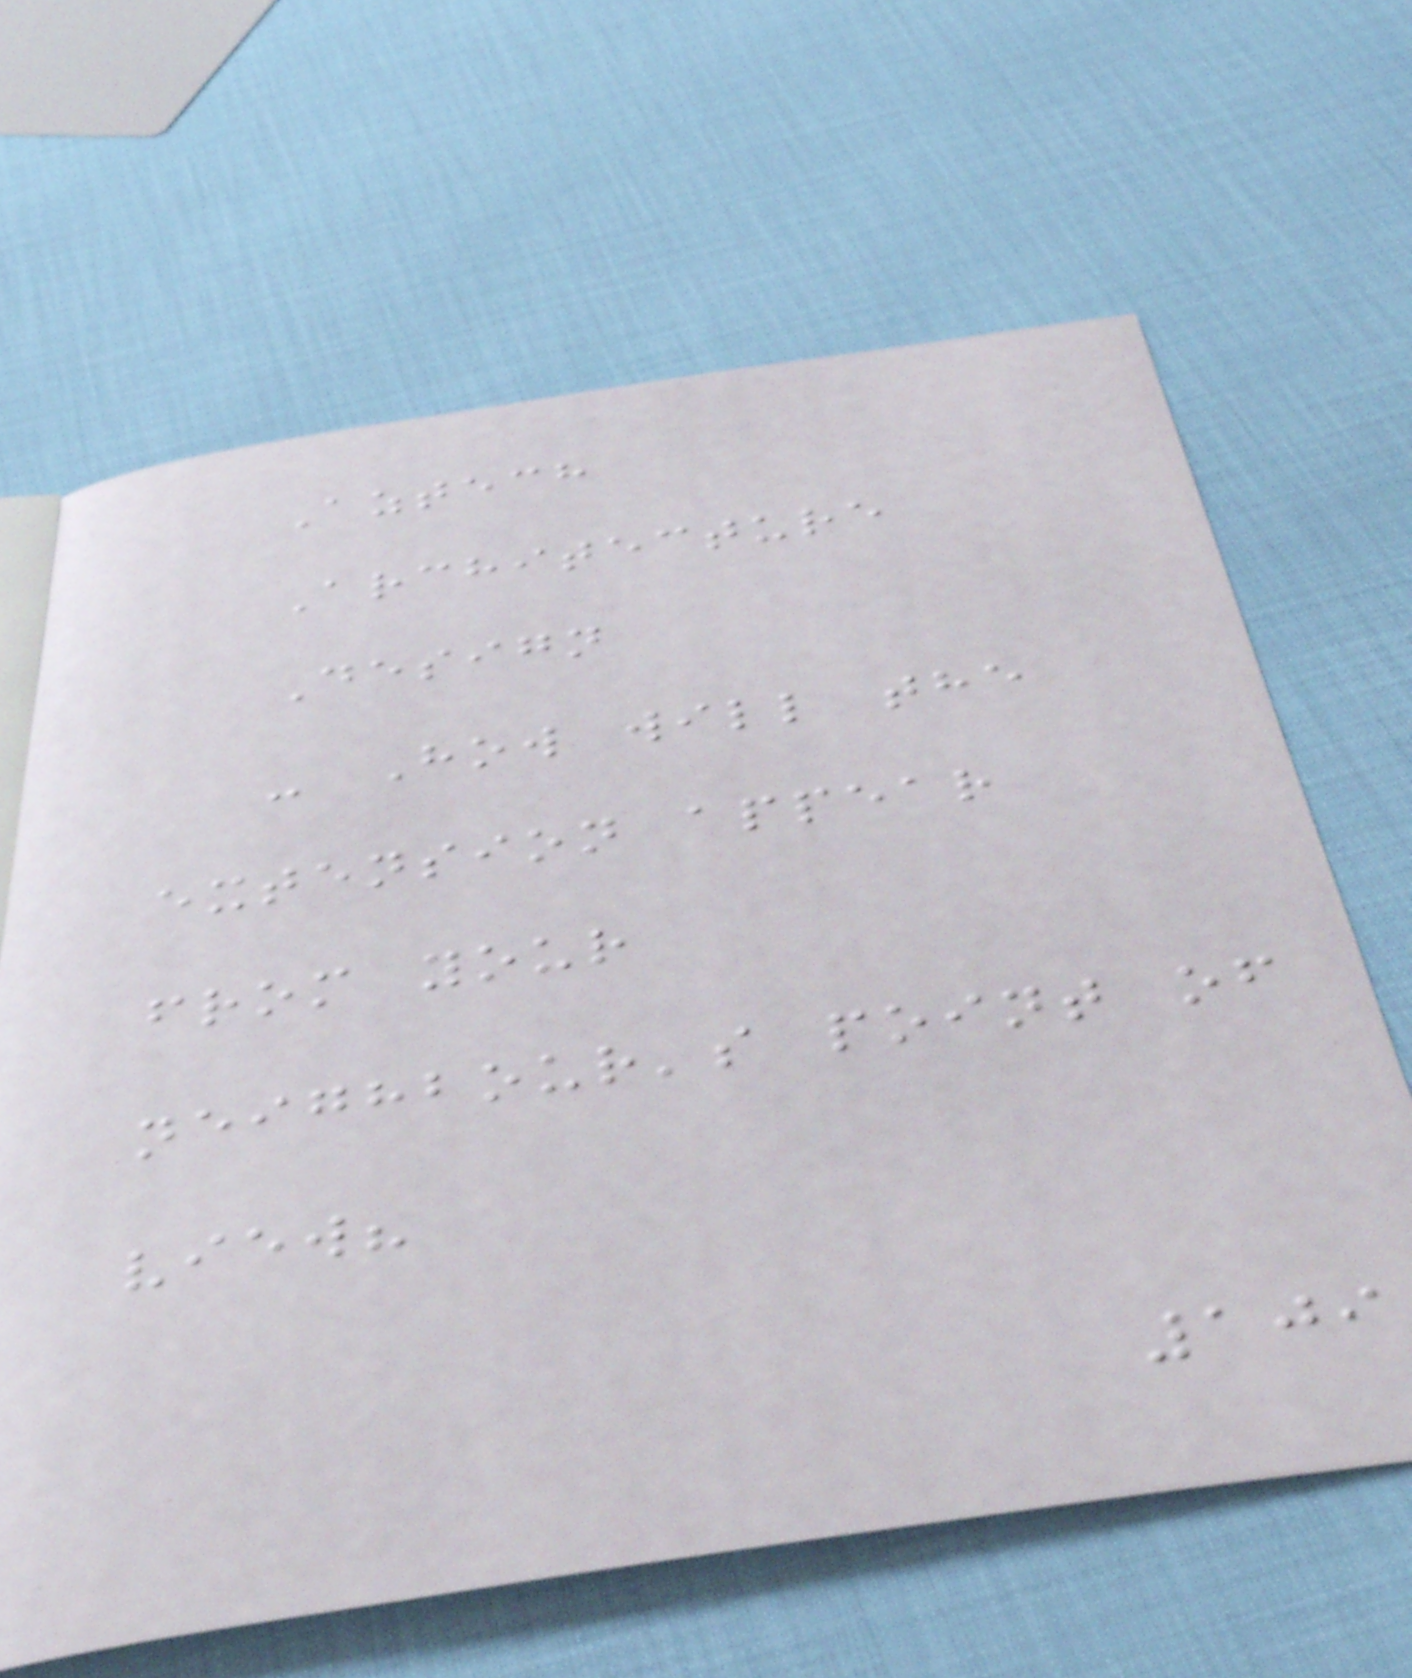Aztech
Architecture
Design
- How will the
extension appear
from your
neighbour's point of
view?
109
